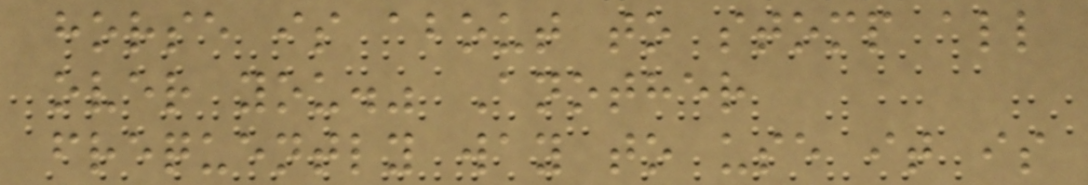horse is about to stomp all
over you." Another
frequently way to use it is
